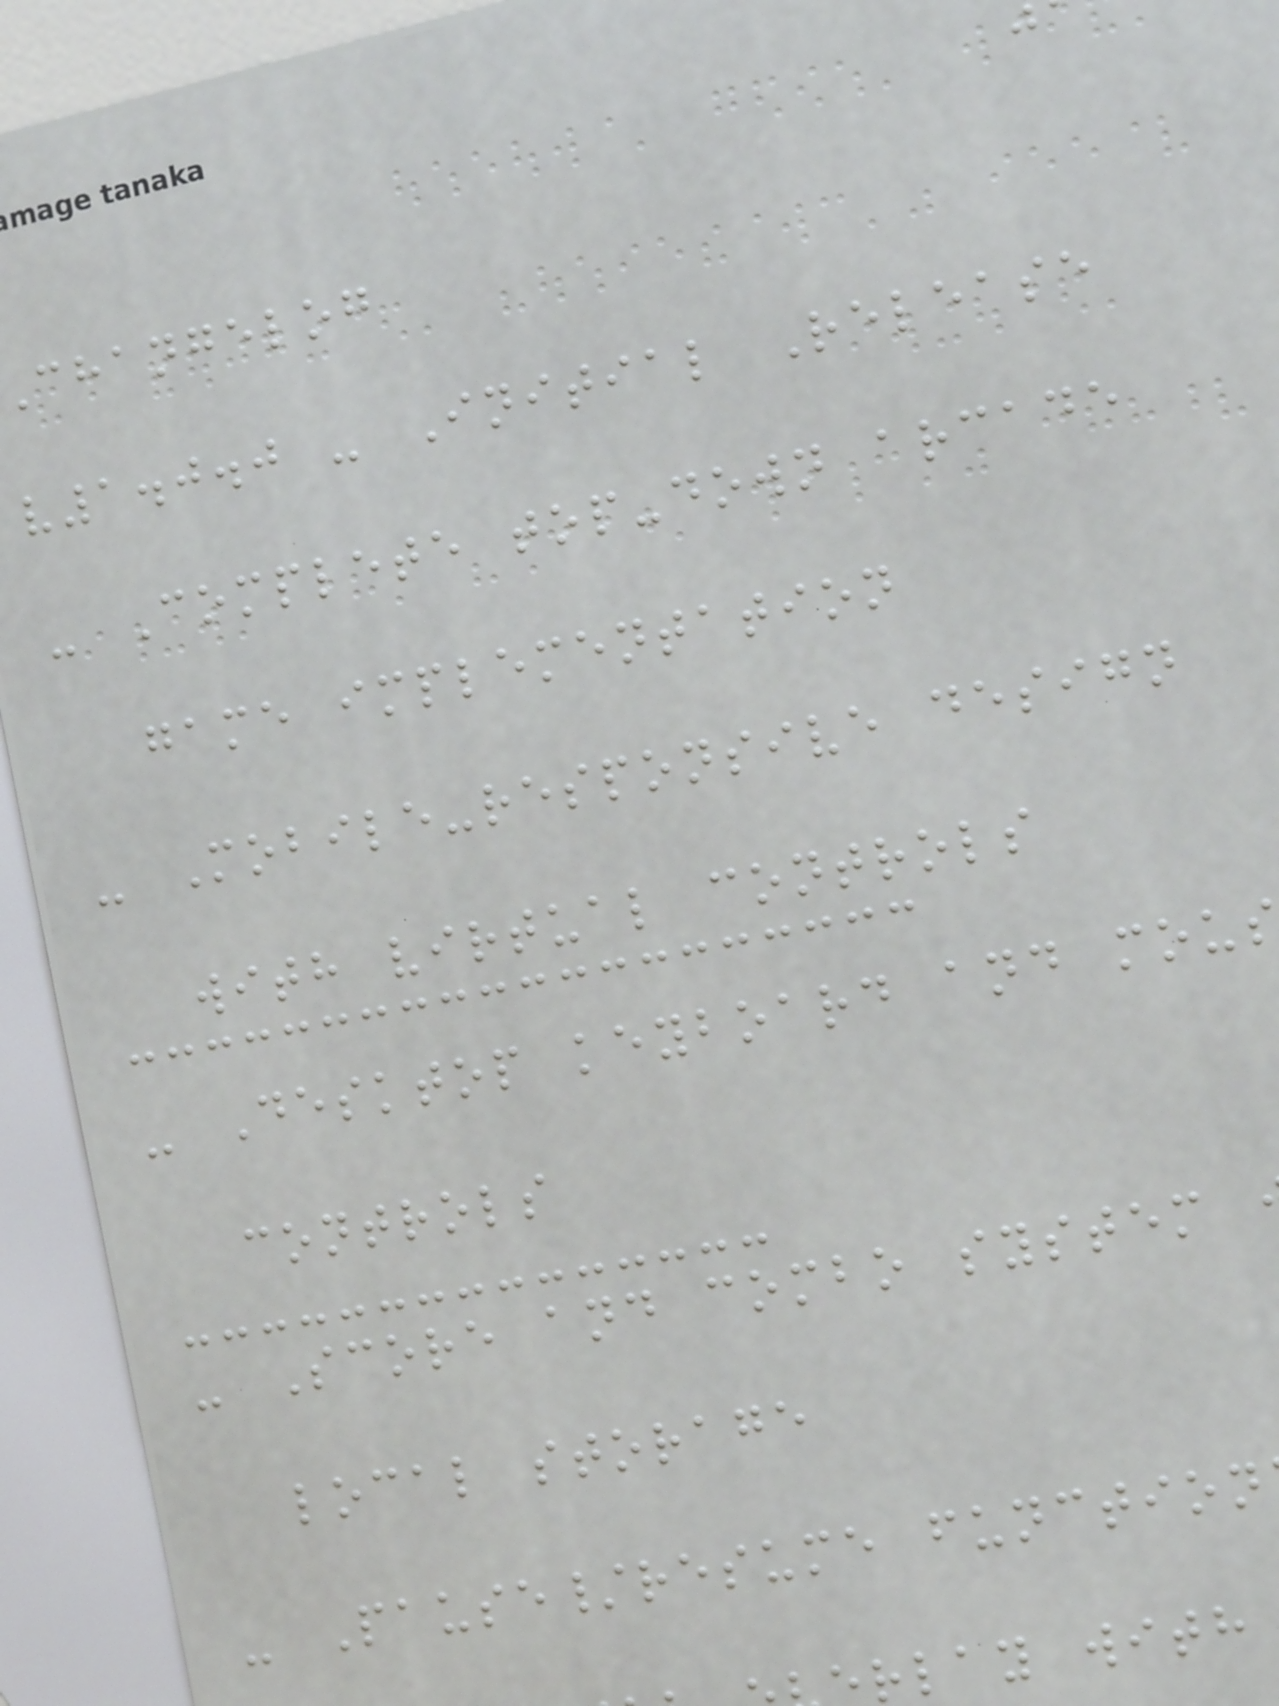changelog
v1.0.0 - Initial Release
- Complete top-down arcade
game implementation
- Mobile-responsive design
with virtual controls
- Desktop keyboard and mou
controls
- Score and combo system
local storage
- Pause/resume function
rlay with
